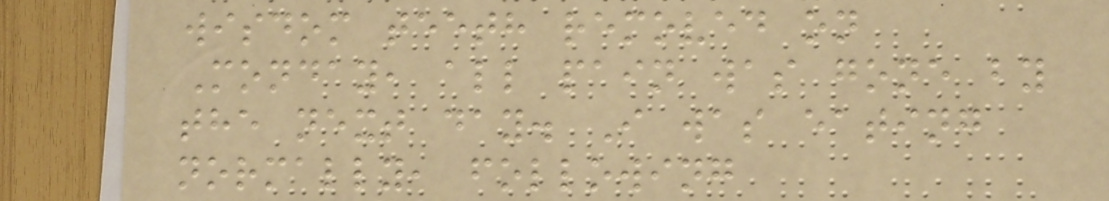wisdom teeth removed on
Monday, all pain was gone by
the next day. I was eating
normally, following
